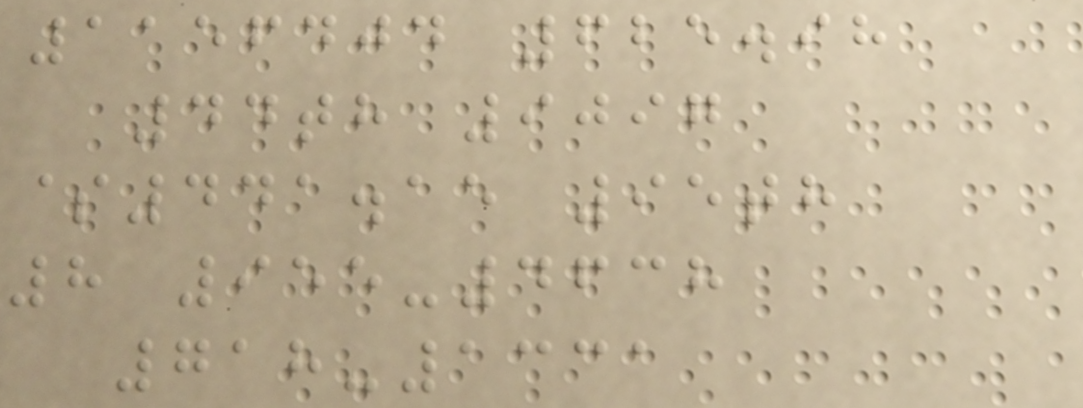1156404 625.98
44th 9097
$441.15 95th
8 955-4638
718-1331
